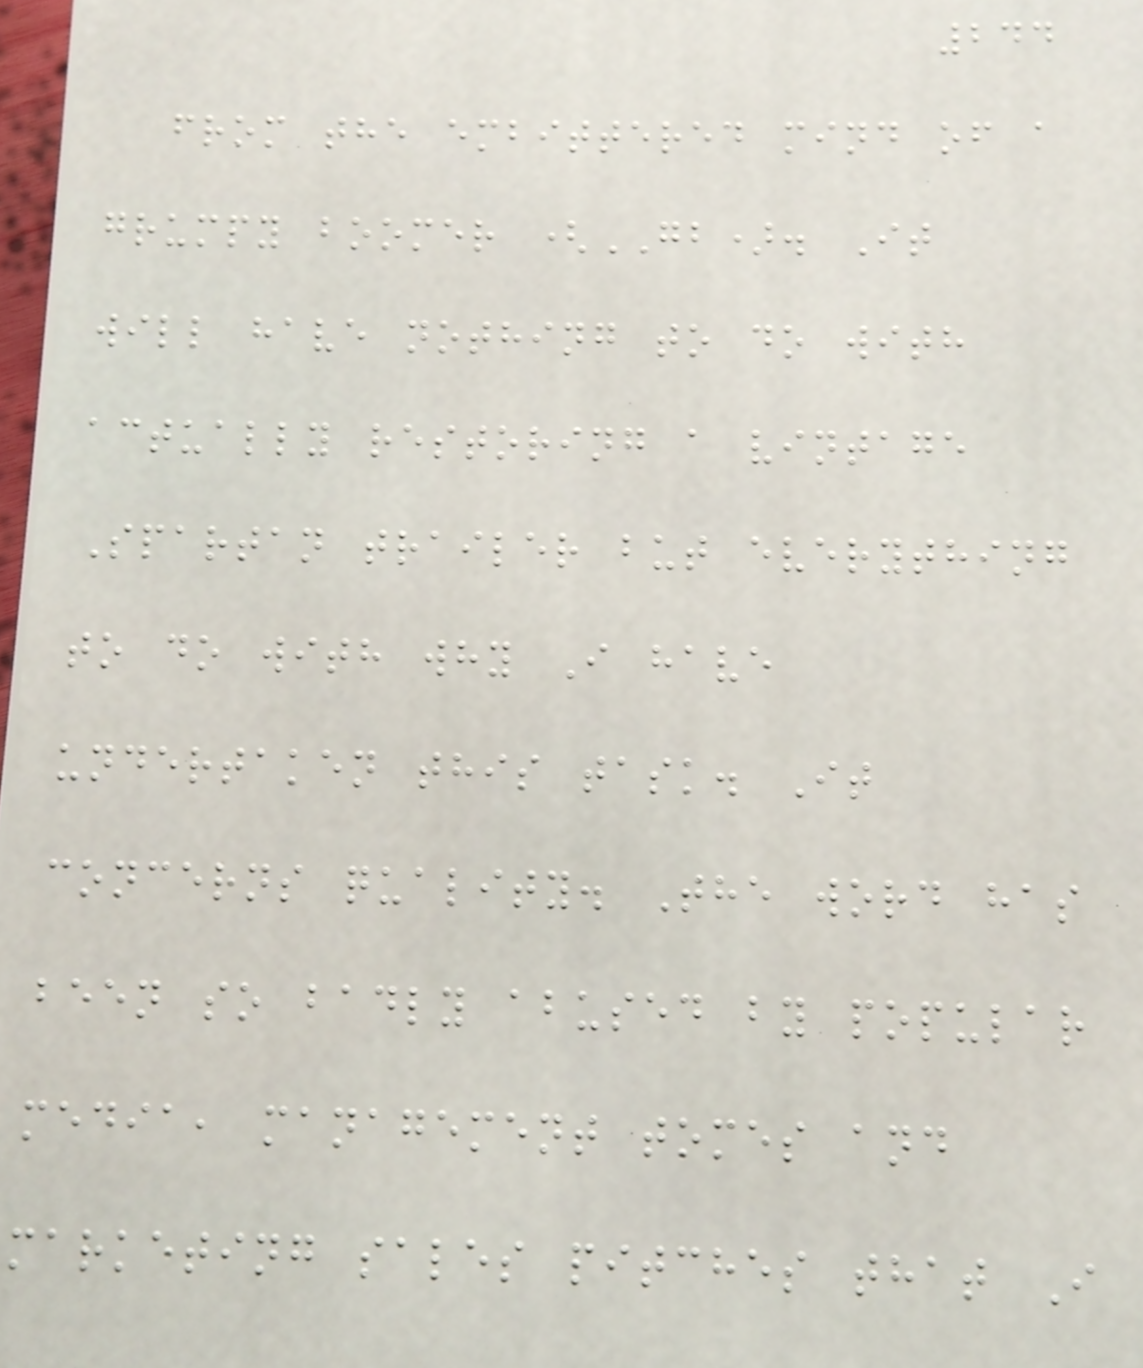244
from the embittered mind of a
grumpy boomer (GB). It
will have nothing to do with
actually restoring a vintage
Spartan trailer but everything
to do with why I have
undertaken this task. It
concerns quality. The word has
been so badly abused by popular
media, management tomes and
marketing sales pitches that I
